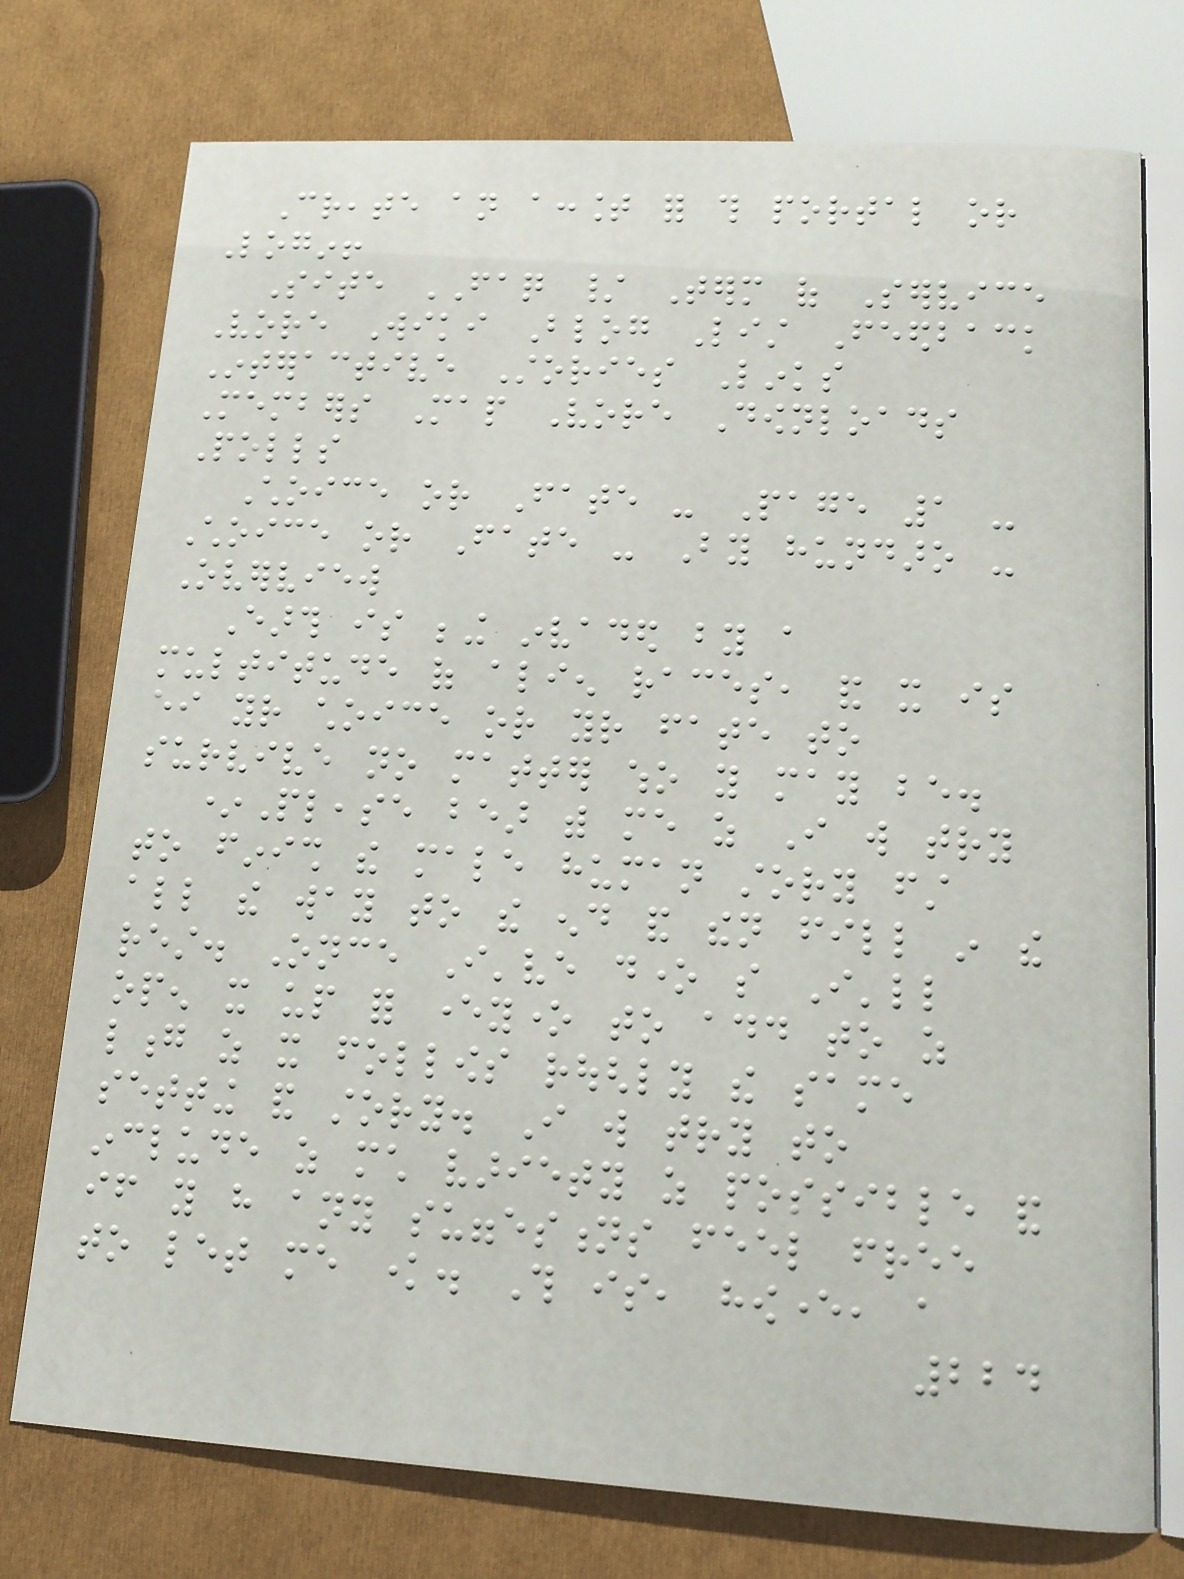Create an account for this portal or
Login!
Site FAQ / Term of Service
Vore Wiki Blog List Feedback
Interactive Stories Links
Members Map Vore Downloads
Polls
Choice or Fate - Page 1 -
Choice or Fate - By hundaro -
Overview
Earth is being invaded by a
multitude of alien races, and it is
either your choice or your fate to
survive no matter who you may be.
*Please bear with me as I will try
to finish the male human story first
all the way to the end and then fill in the
rest. Once I've done so I'll
open it up for everyone to add to as
long as it follows roughly the same
setting and story. I will try to
include as much variety as possible and
if you have any suggestions feel free
to let me know. This is, however, a
224
